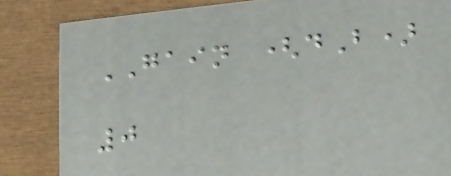GAIN (dB)
0
